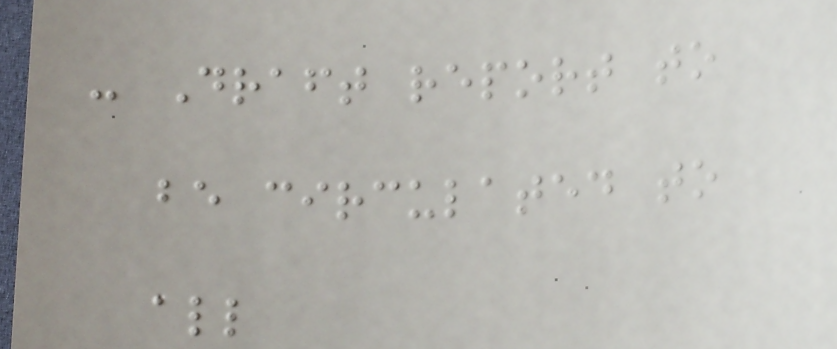- Draft report to
be circulated to
all
